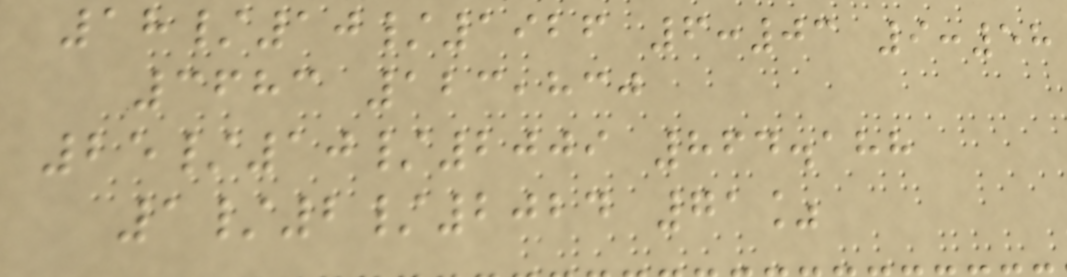18/10/1926 6:03 9:58
3683 123,830
25/10/2009 864.188
1/2/2024 71%
